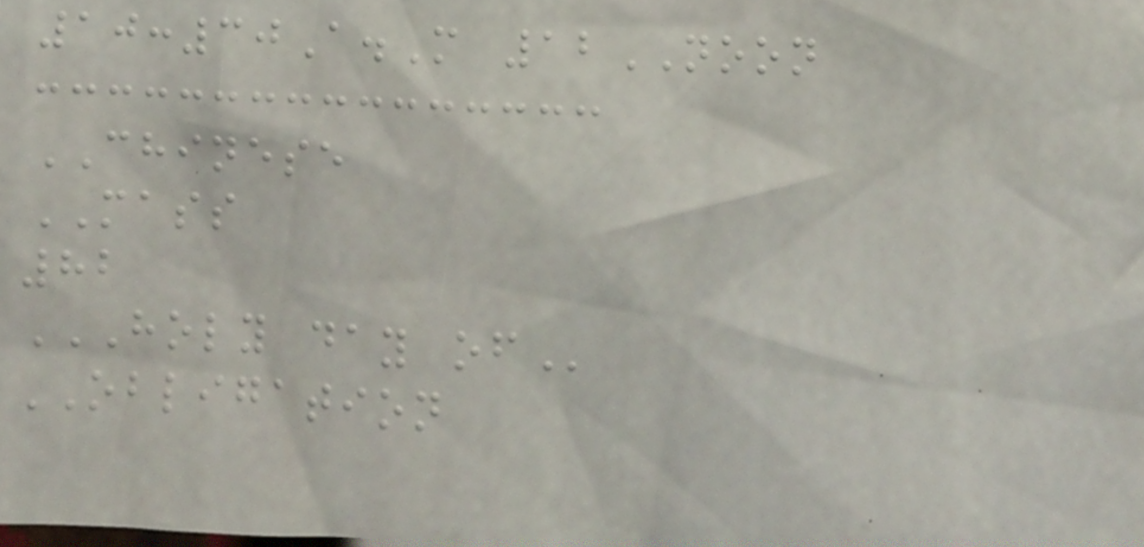10:30A.M 12NOON
CHINESE
MASS
82
HOLY DAY OF
OBLIGATION
